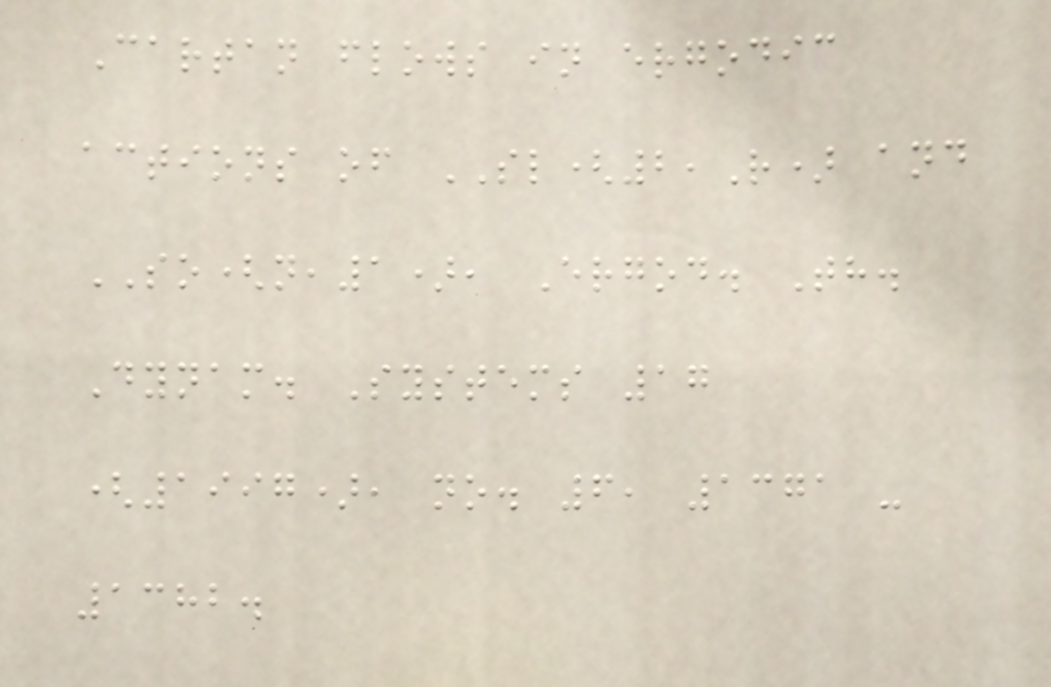Cartan flows in ergodic
actions of SL(2,R) and
SO(n,1), Ergod. Th.
Dynam. Systems 17
(1997), no. 6, 1371 -
1382.
